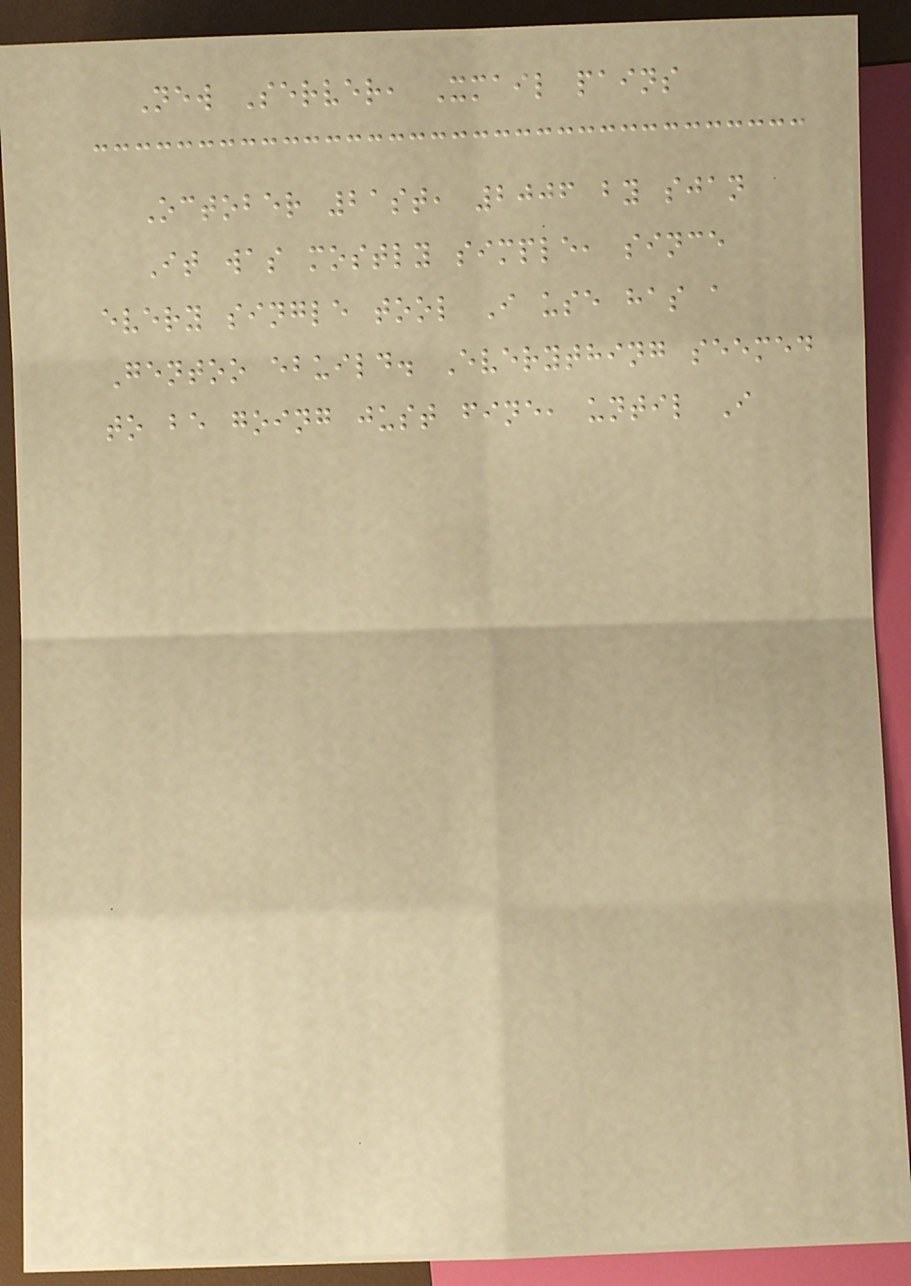New Server, Xmail pains
October 21st, 2006 by sjan
It was mostly simple, since
every single tool I use has a
Gentoo ebuild. Everything seemed
to be going just fine, until I
